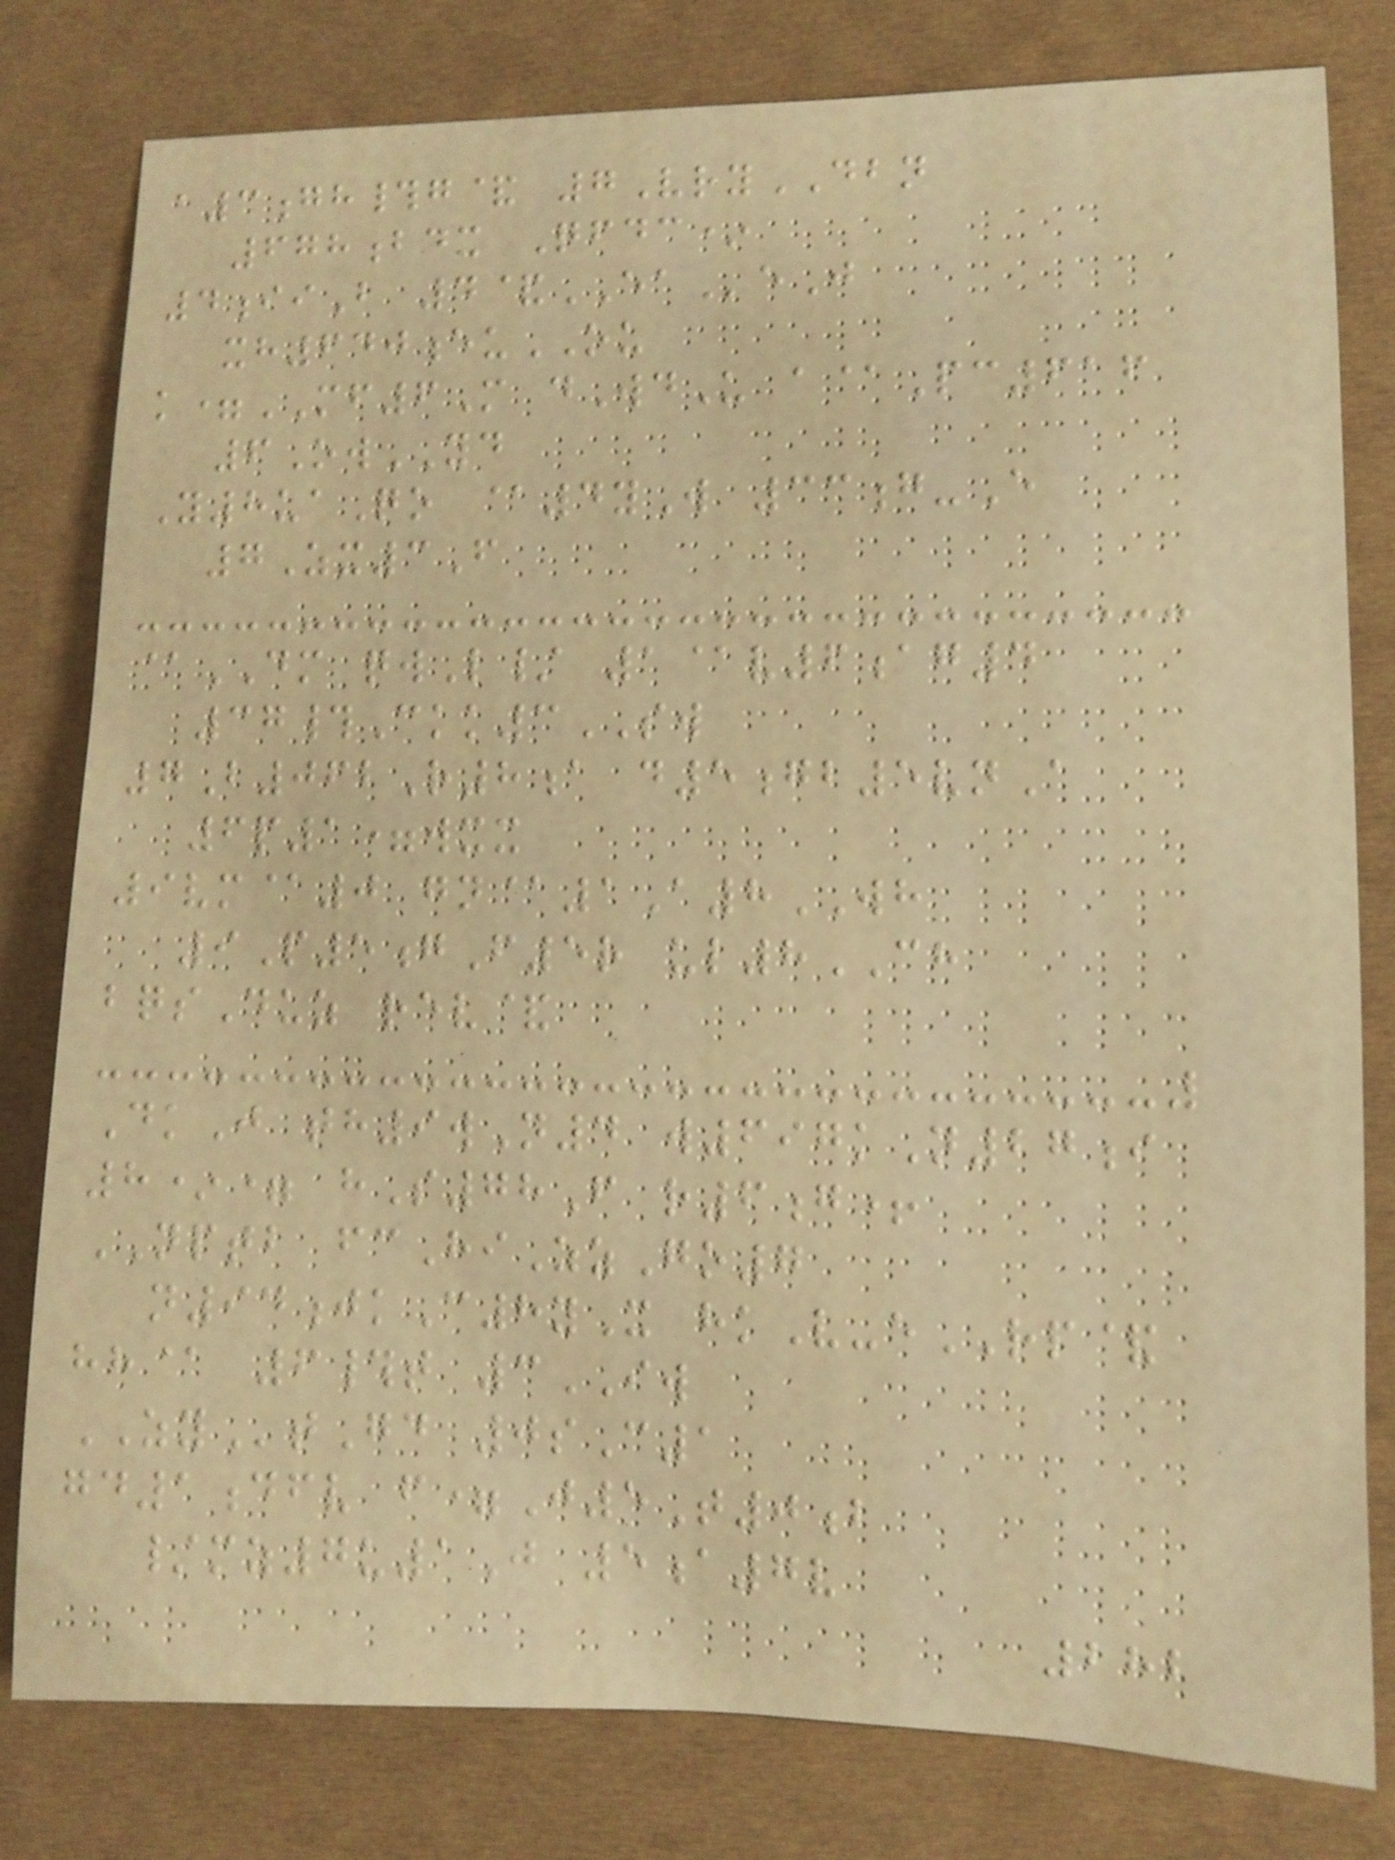a3gh#g& 7VryDBN
678bdx Qfdc*
4iiB 4&EAeJ
xh640euOU
k=MF6M dWdU a@Pc616
6OwYD
Y8uaQo @4yW 33g-E
7Zx3F
@DM qwL/ 1@v6ag4
37#Ckk3SW
7B062R8a d5gb5vnA
6p1=wxx
9vm@0 gn@1A8WH
9P5gF5r ul8CH
bqsDuz rev&
DkJ th9wN4 w697kN27i
8*= hS78F r6g+
NPTB fcHiZzGo7
n94jkC8yX hkV-eRP&
hh@ 6#t 3IW
ZYtGd 0sC1
gd1dfv f=J5T0b
/mz7u1J 5a7v
282
